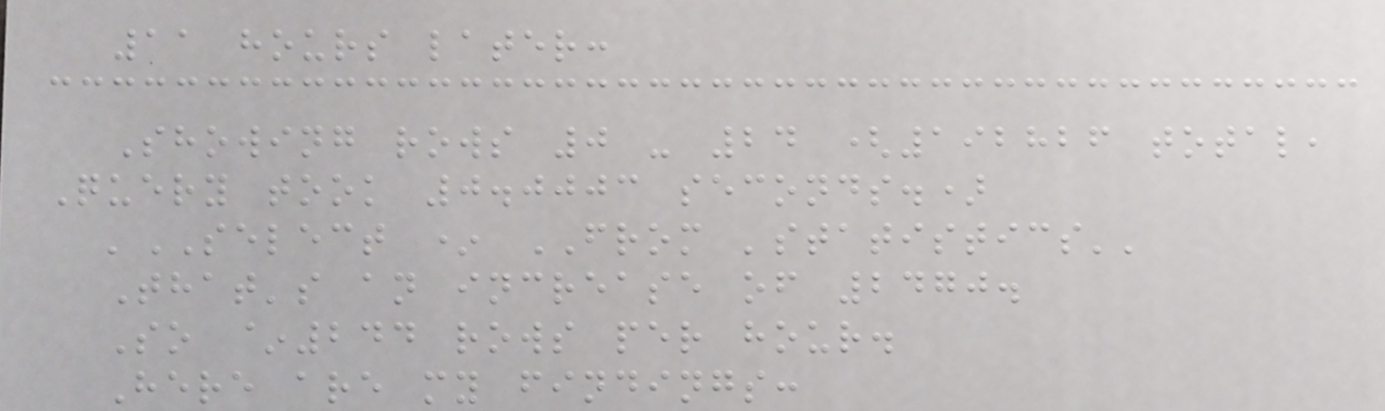11 hours later:
Showing rows 0 - 24 (192826 total,
Query took 0.0003 seconds.)
'SELECT * FROM 'statistics''
That's an increase of 2470.
So ~244 rows per hour.
Here are my findings:
